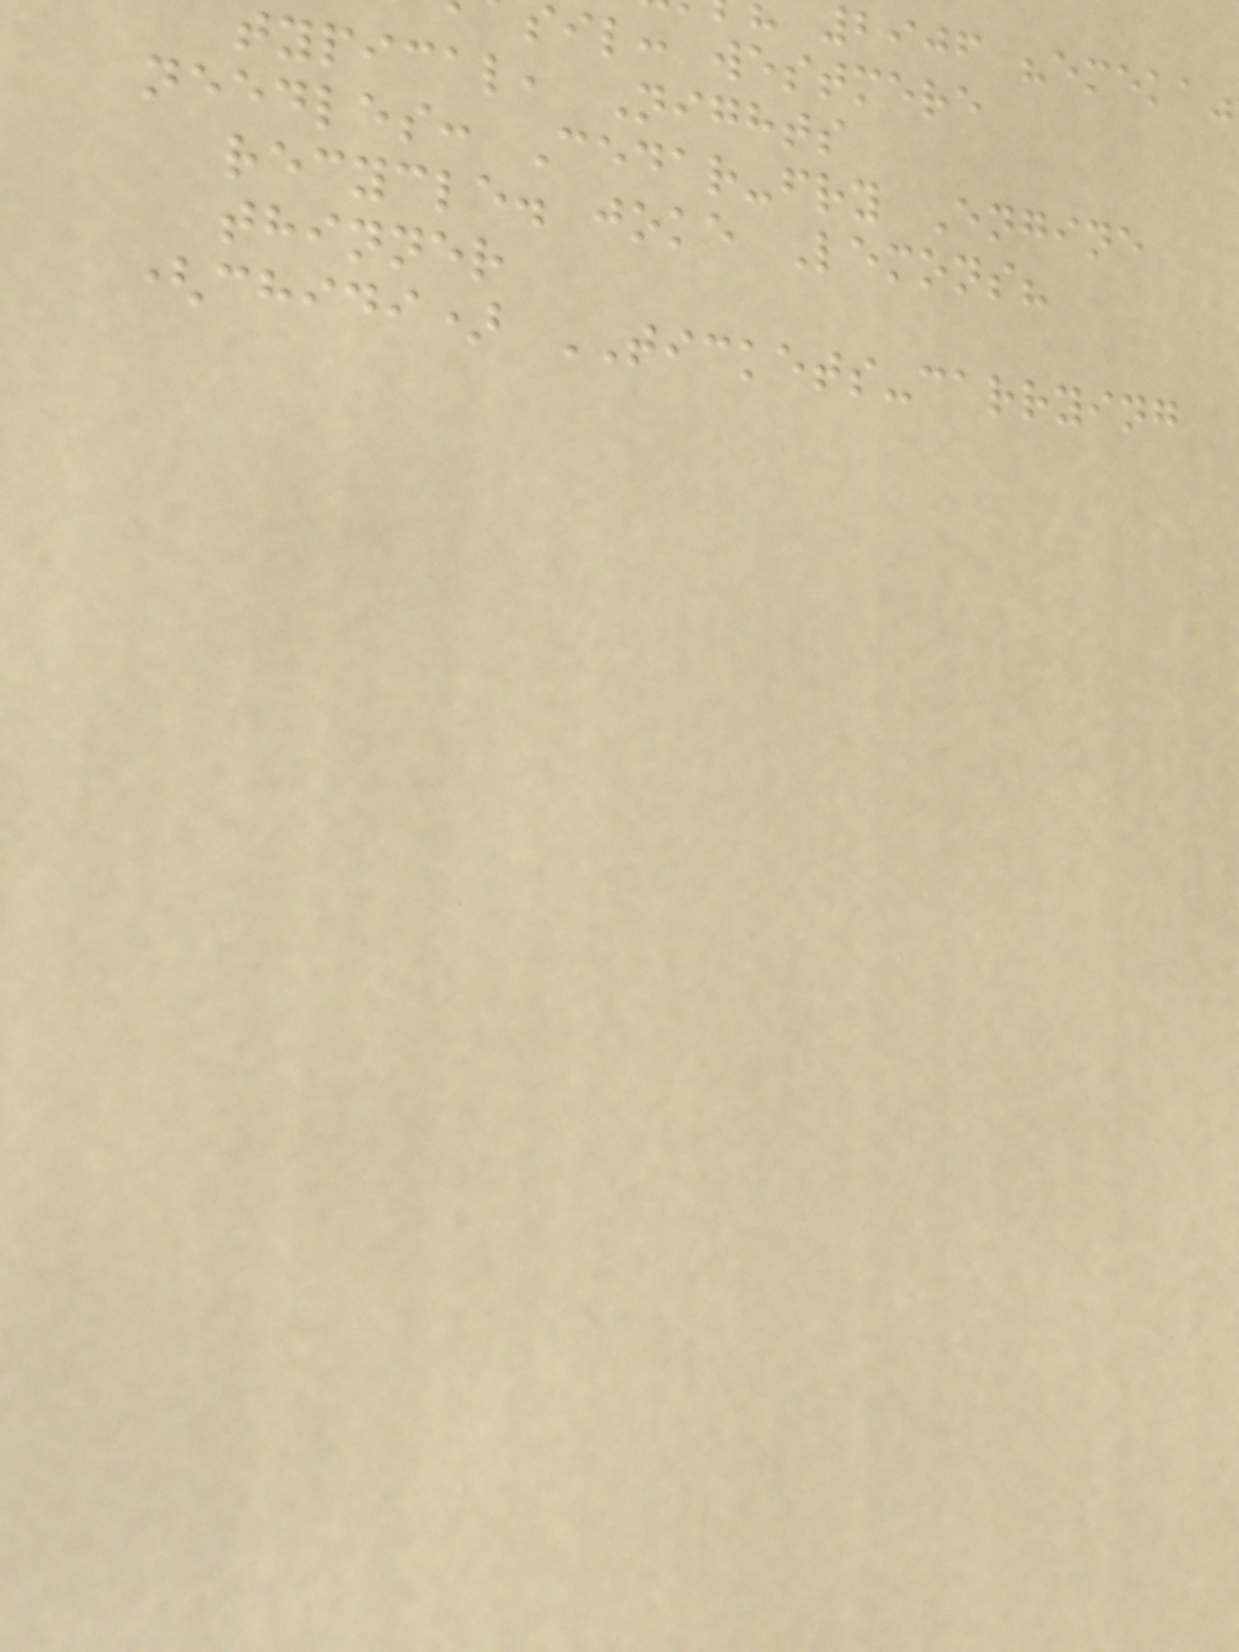2906 "emeka"
sil: westmere
typical, Nights
needles: Cedar-fry Engine
recycle. joke Lemons?
thinner
(chidi) TICKETS-carrying
